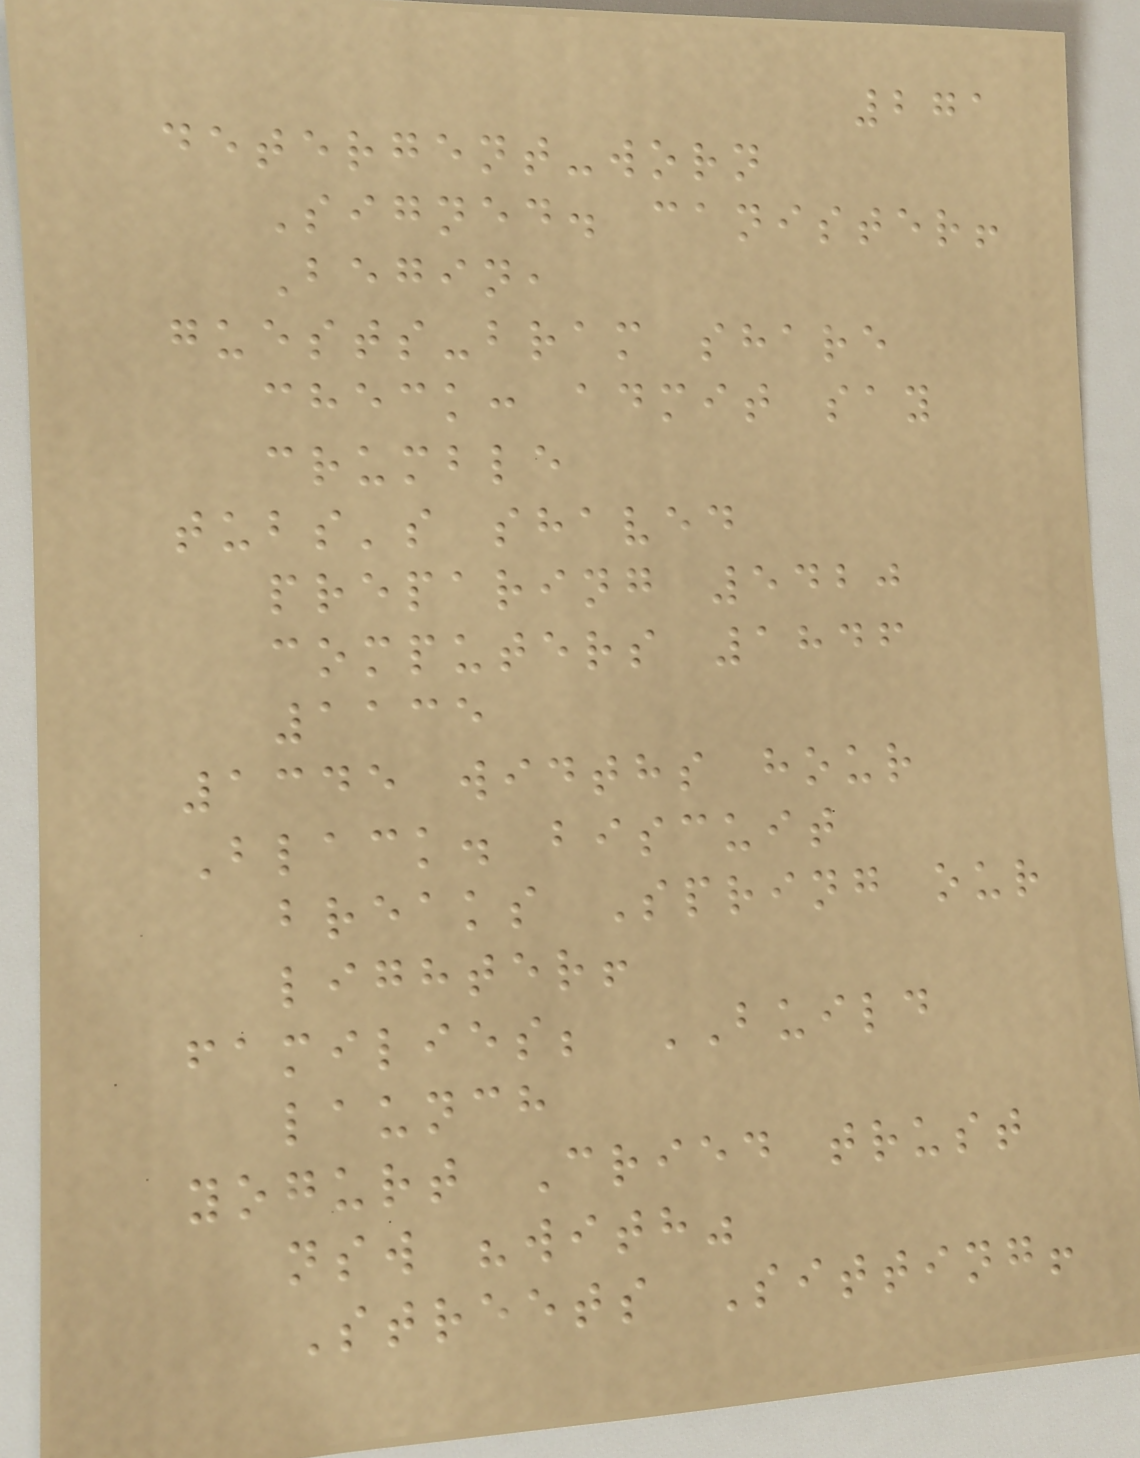271
detergent-worn
Signed. canister!
Begin,
guests-bram share
check: admit say
crumble
tubs's shaved
preparing 5420
computers 1846
1135
1345 widths hour
Black. biscuit
breaks Spring our
lighter!
families; BUILD
launch
yogurt Cried trust
nsw "with"
Streets Sitting!
